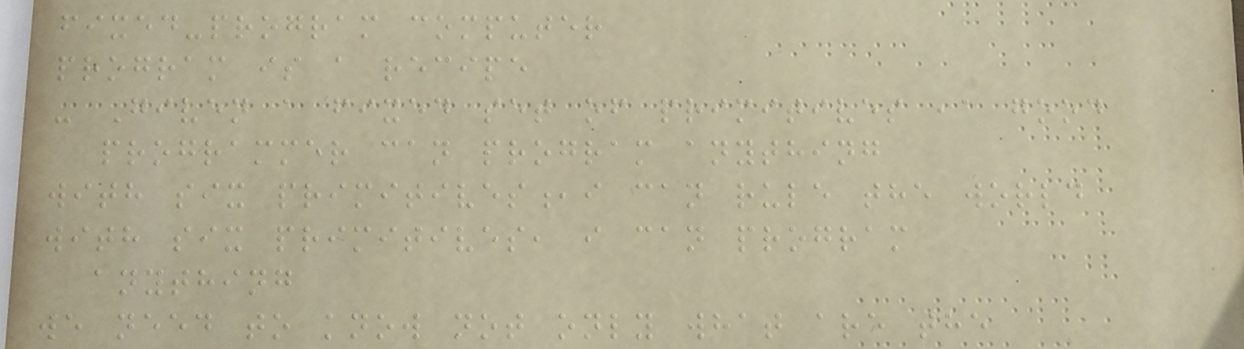fixed-program computer
program is a recipe
- Given a fixed set of primitives ,a good
programmer can program anything
with six primitives,i can rule the world
with six primitives, i can program
anything
we need to know not only what are the
